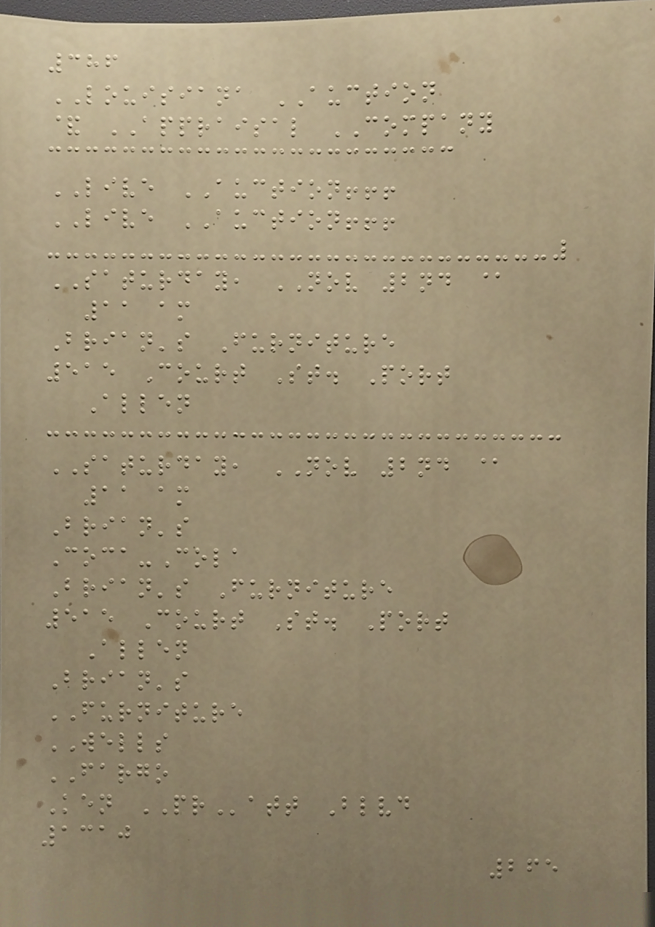386
LOUISIANA AUCTION
& APPRAISAL COMPANY
LIVE AUCTION!!!
LIVE AUCTION!!!
SATURDAY, NOV 2nd @
11 am
Brian's Furniture
515 Court St. Port
Allen
SATURDAY, NOV 2nd @
11 am
Brian's
Coca-Cola
Brian's Furniture
515 Court St. Port
Allen
Brian's
FURNITURE
WELLS
FARGO
Ken PRatt Blvd
1310
265
